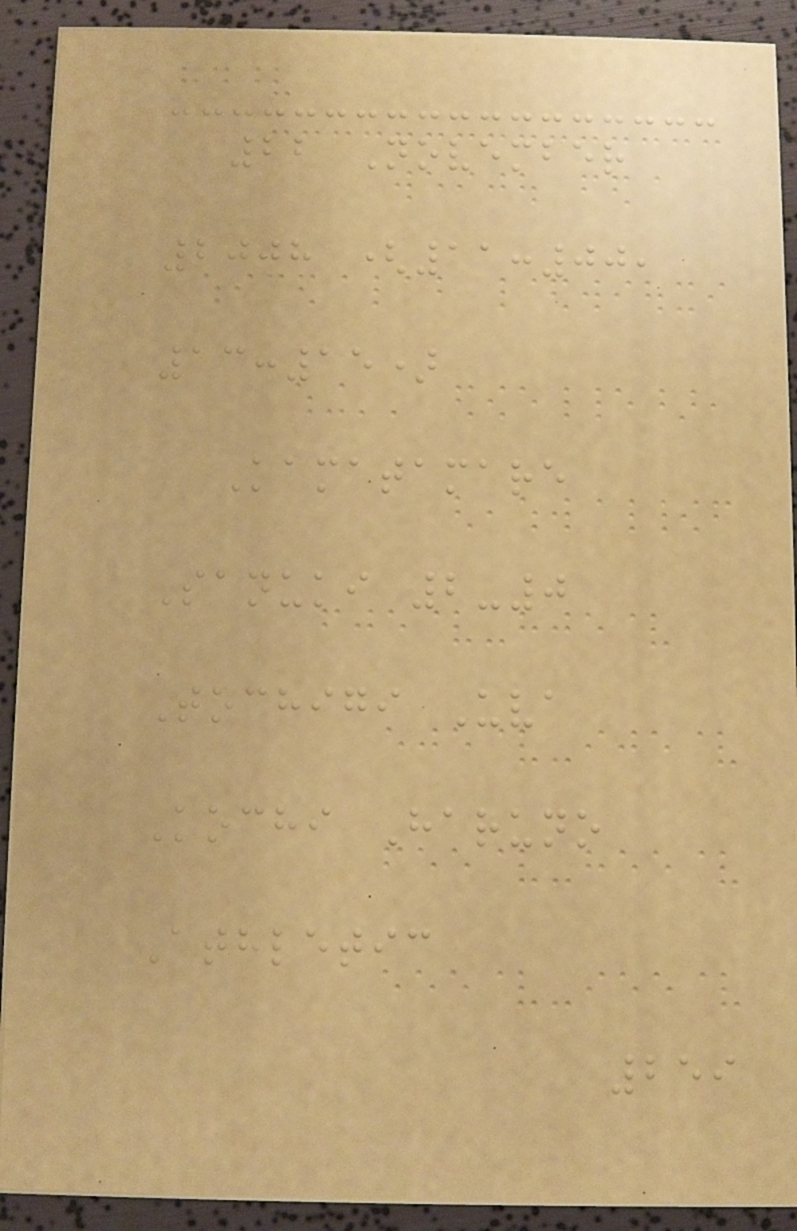22 November
2008 (11:00,
13:15)
Kamatamare
Sanuki 2-0
Tochigi Uva
Kochi Haruno
Athletic
259
